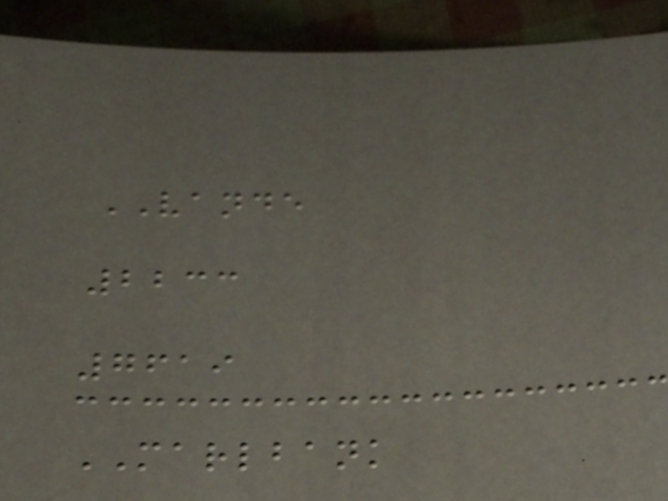VANDE
2233
7619
MARLBANK
